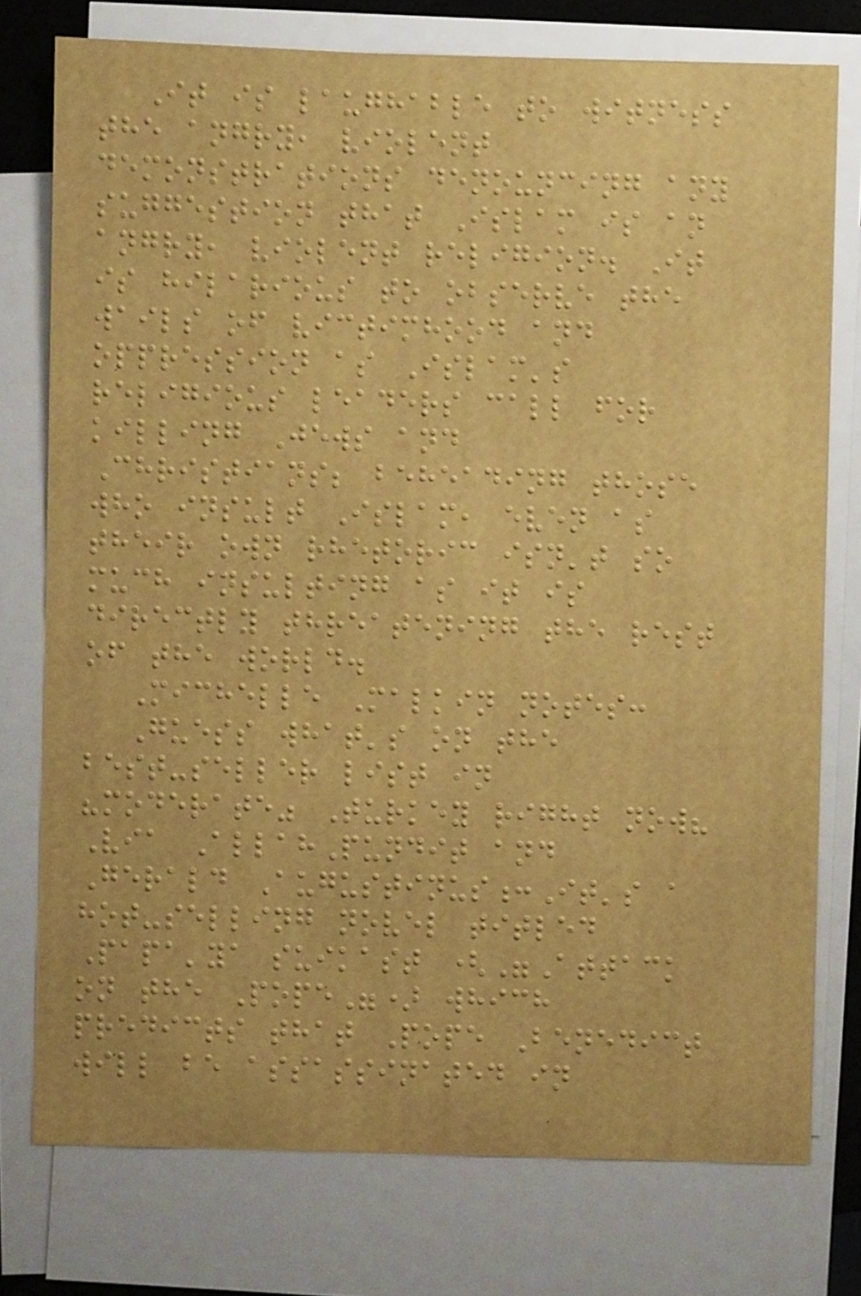It is laughable to witness
the angry, violent
demonstrations denouncing any
suggestion that Islam is an
angry, violent religion. It
is hilarious to observe the
wails of victimhood and
oppression as Islam's
religious leaders call for
killing Jews and
Christians; beheading those
who insult Islam, even as
their own rhetoric isn't so
much insulting as it is
directly threatening the rest
of the world.
Michelle Malkin notes:
Guess what's on the
best-seller list in
"moderate" Turkey right now?
Via AllahPundit and
Gerald Augustinus:It's a
hot-selling novel titled
Papa'ya suikast ("Attack
on the Pope") which
predicts that Pope Benedict
will be assassinated in
